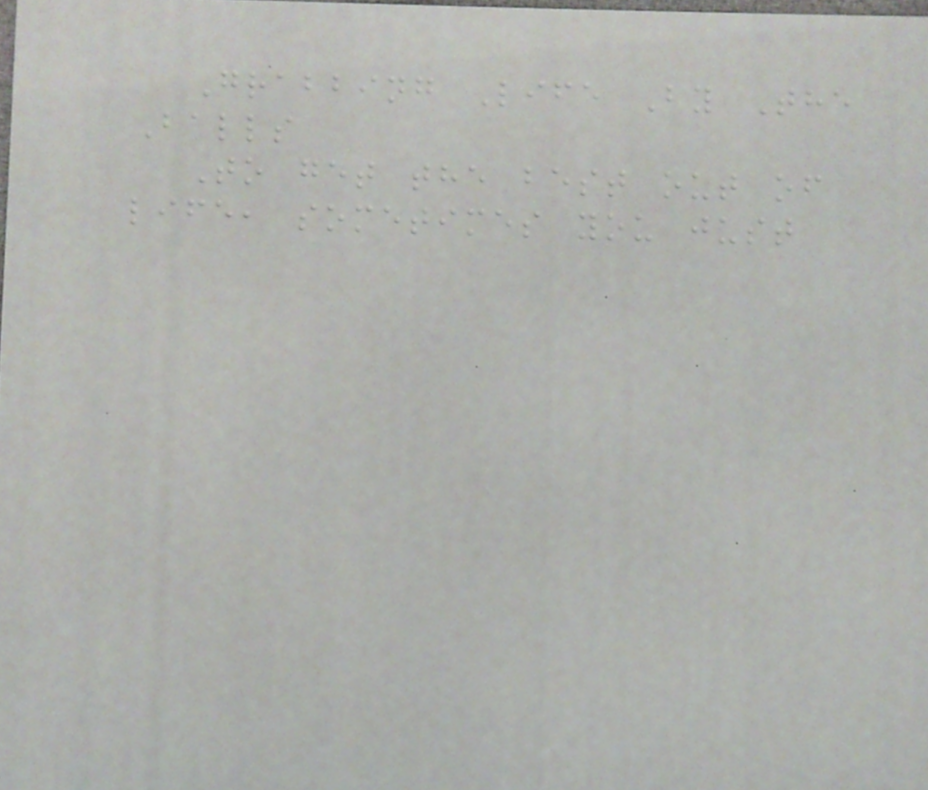Grabbing Life By The
Balls
To get the best out of
life, sometimes you just
